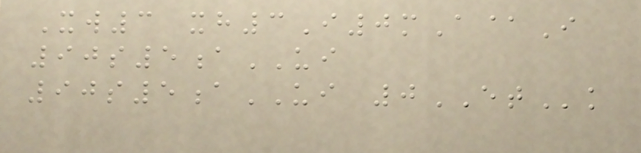Xw3 xh3I0mA@I
90s5aUI
90s5aUI 0ETk
